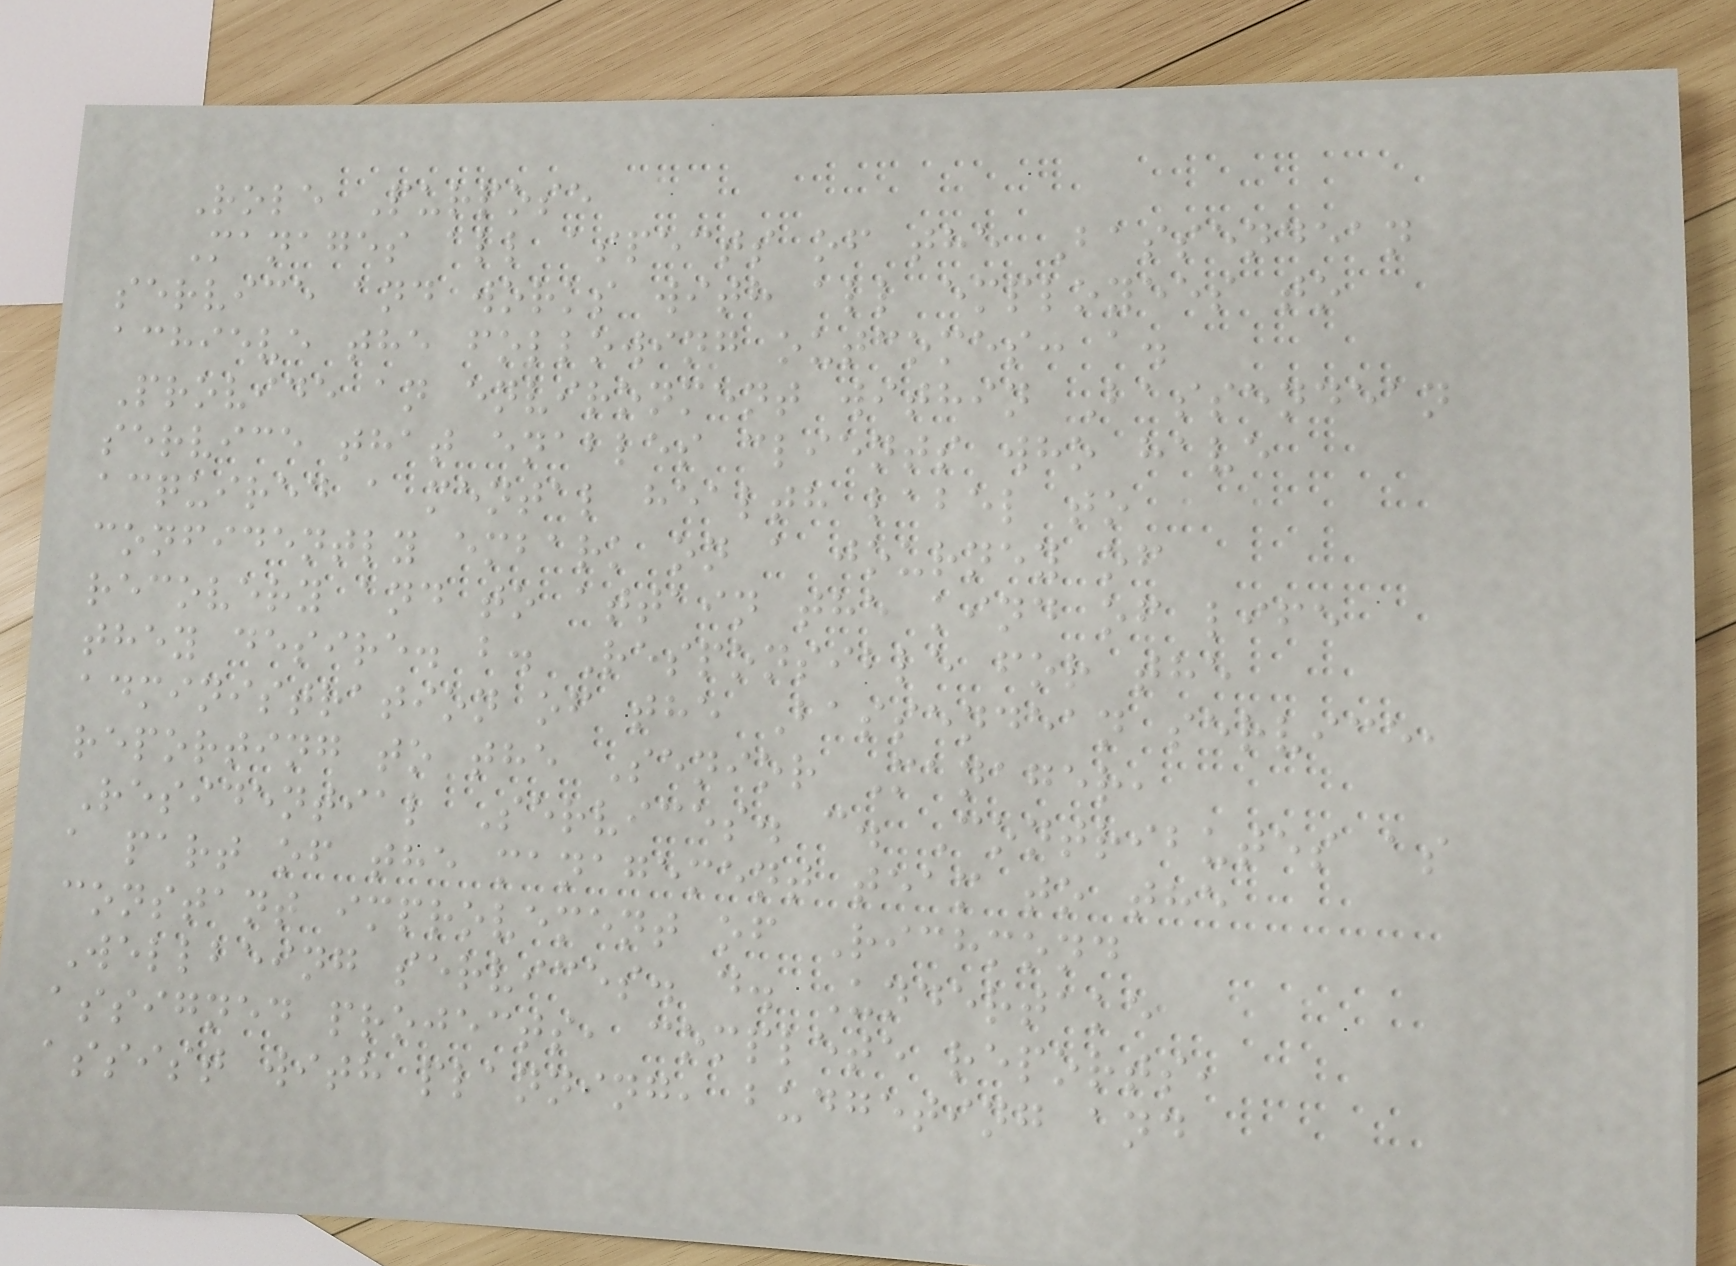Role Purpose
Manages all aspects of the Bassendean
service and works with all employees to
achieve the following outcomes: a.
Provide an environment within Bassendean
service that enables clients who have
acquired a mental health label to
confidently embark on a journey of
recovery and to attain the kind of life
they desire. b. Responsible for the
administration of the Bassendean service,
reporting to the Senior Manager,
Residential Services. c. Contributes as
a part of the management team to the
constant improvement of Richmond
Wellbeing services. d. Undertake
assigned projects, complete reports,
assist with planning, budgeting and
